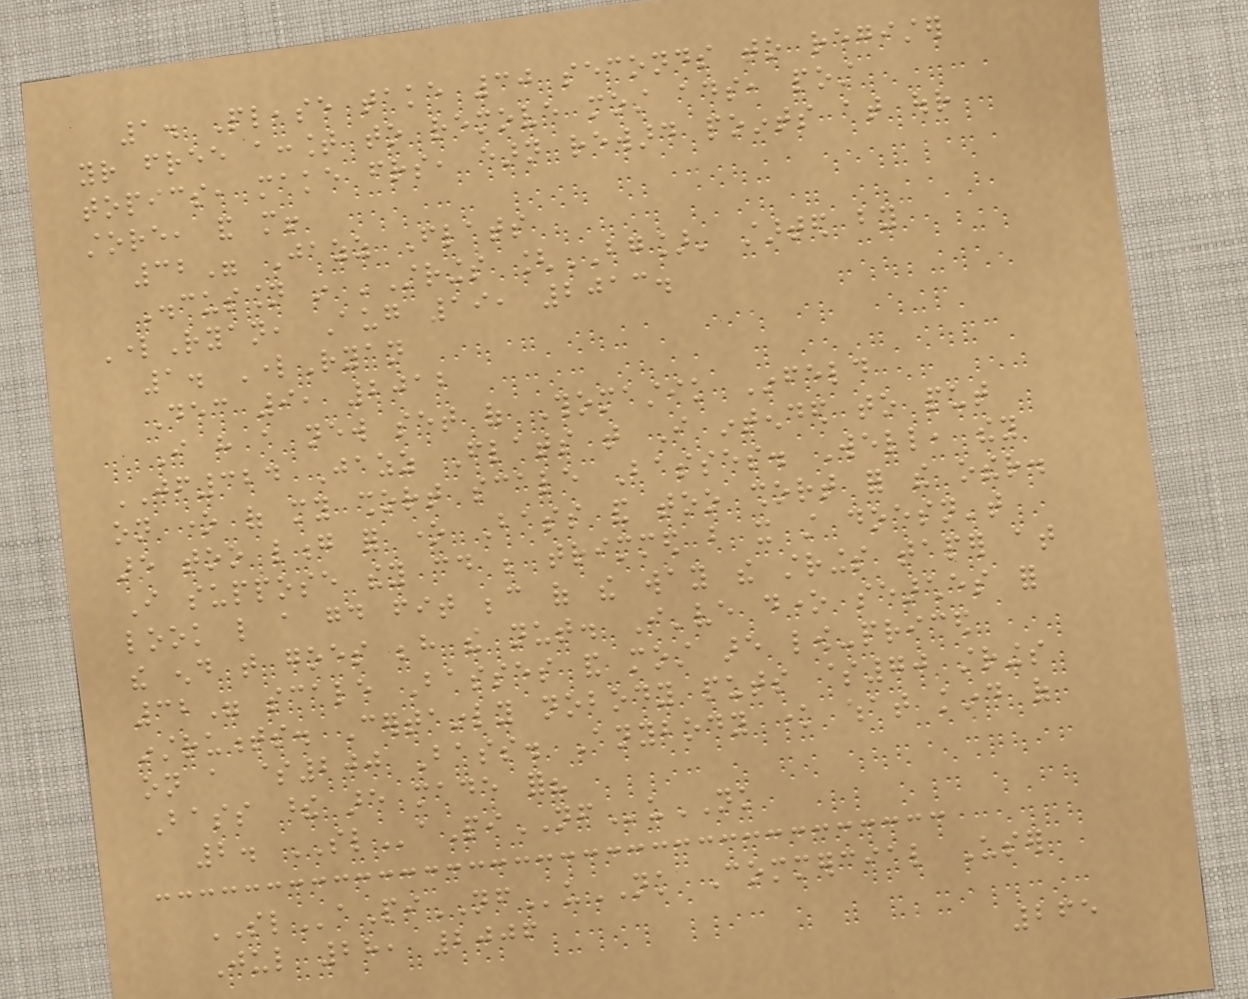1. Please take 30 seconds to register
your free account to remove most ads, post
topics, make friends, earn reward points at our
store, and more!
32" Jazz Flats
Discussion in 'Strings [BG]' started by
LordRyan, Aug 19, 2013.
1. LordRyan
Dec 9, 2012
I have a new set of Thomastik Infeld
JF324 Jazz Flats that I intended to put
on one of my short scale Basses. Well, they
are too long for one Bass and too short for the other.
I suppose they could be trimmed but it still doesn't
look like a good fit because of the way the strings taper at
the end that goes behind the nut. I've done searches for
32" scale Basses and most are low-priced
instruments. Certainly nobody puts $70 strings
on a $200 Bass. Anybody know what kind of
Bass these are made for?
2. SLaPiNFuNK
SLaPiNFuNK Commercial User
Jul 28, 2006
265
